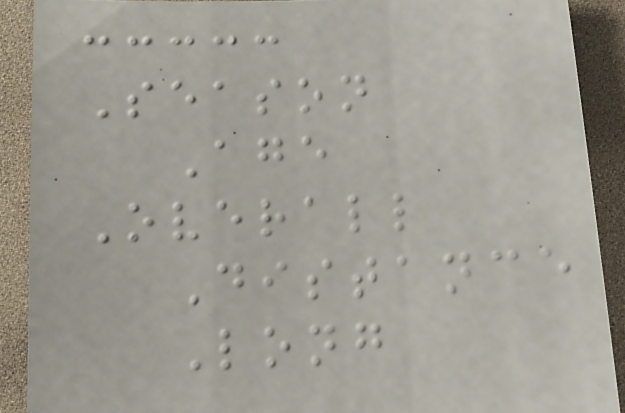Season
Age
Overall
Distance
Long
